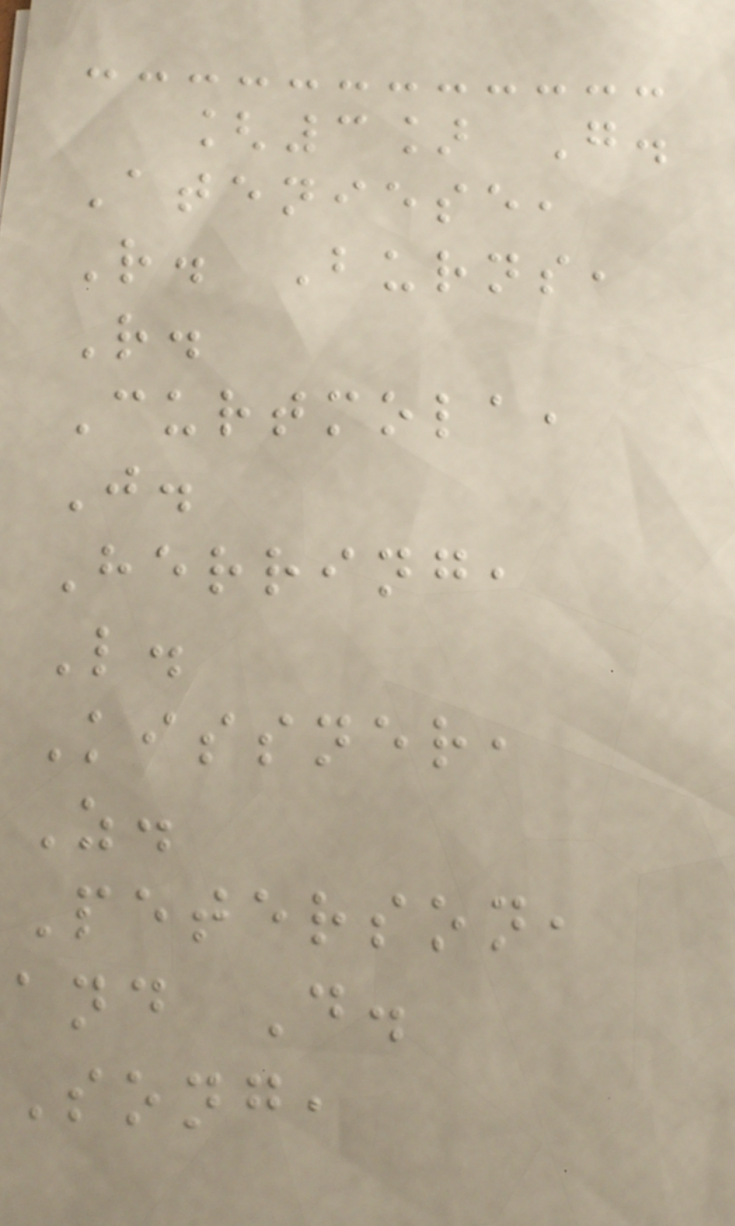[3] G.
Ateniese,
R. Burns,
R.
Curtmola,
J.
Herring,
L.
Kissner,
Z.
Peterson,
and D.
Song,
